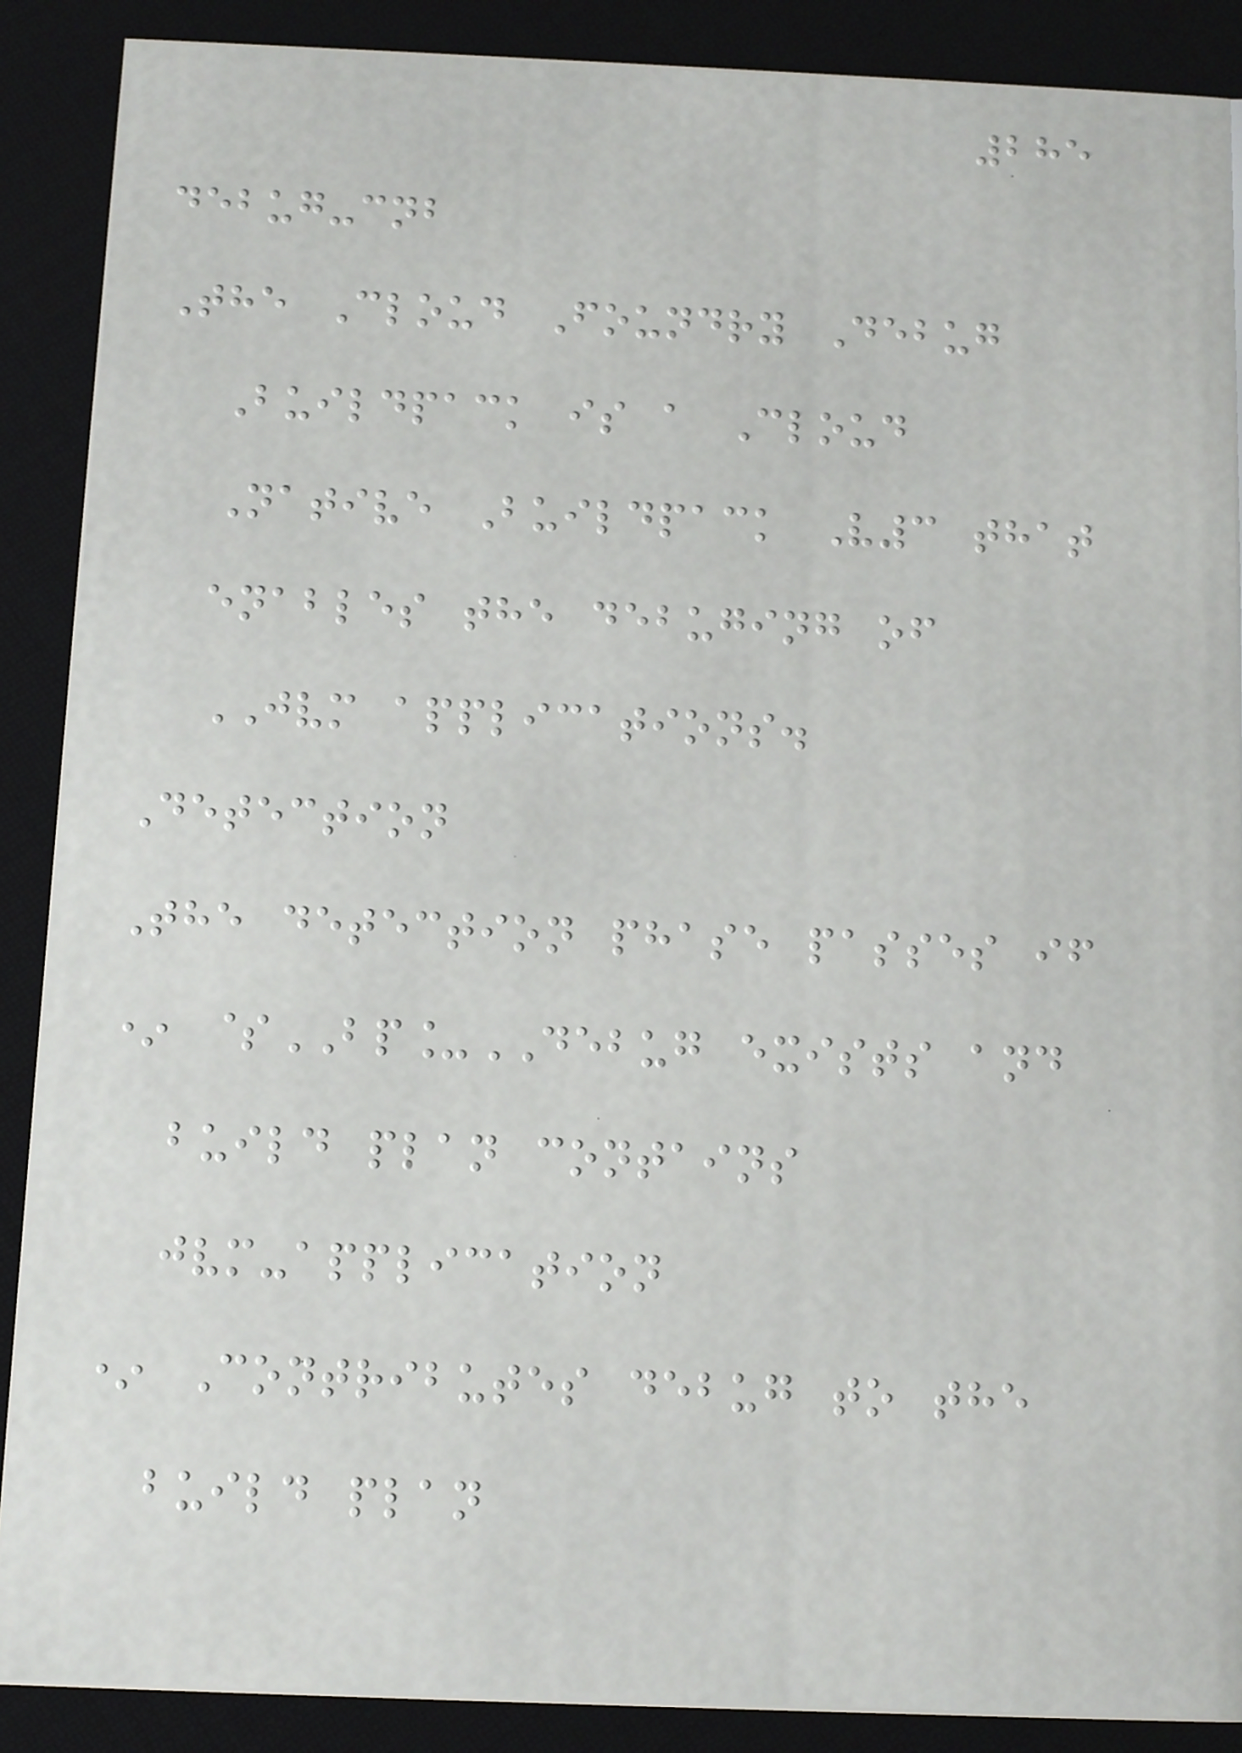285
debug-cnb
The Cloud Foundry Debug
Buildpack is a Cloud
Native Buildpack V3 that
enables the debuging of
JVM applications.
Detection
The detection phase passes if
* $BP_DEBUG exists and
build plan contains
jvm-application
* Contributes debug to the
build plan
